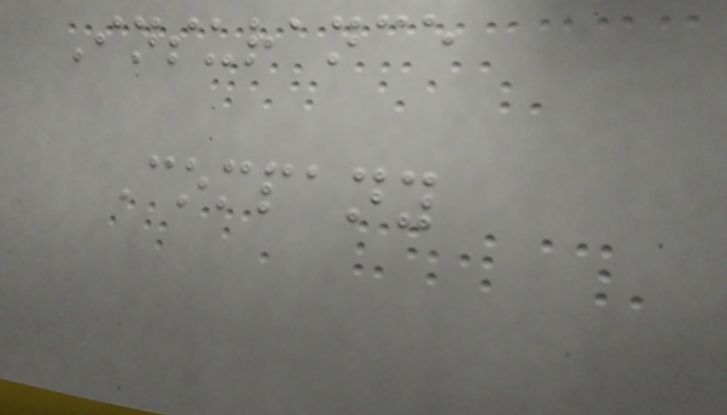Insurance
Company
